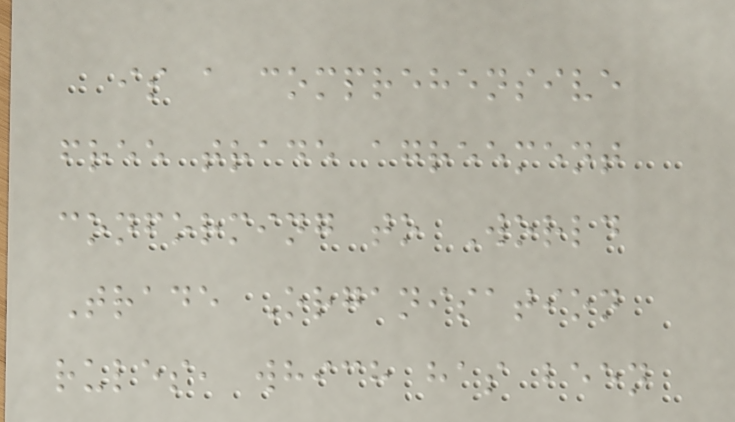is a comprehensive
free trade agreement
conforming to World
Trade Organisation
rules, which has been
